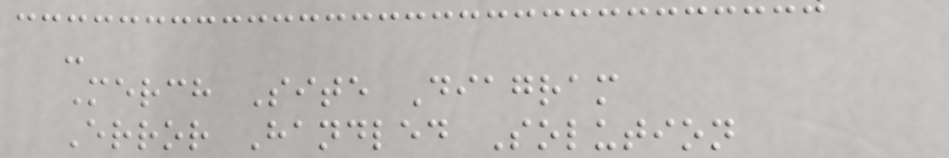-
Merch Site Diagram
Error Handled Solution
